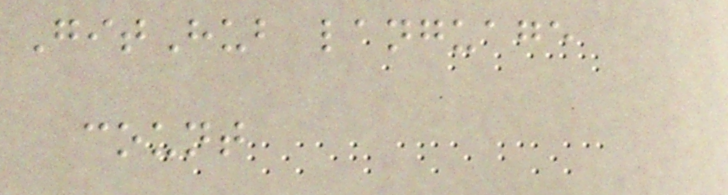GitHub language
count
